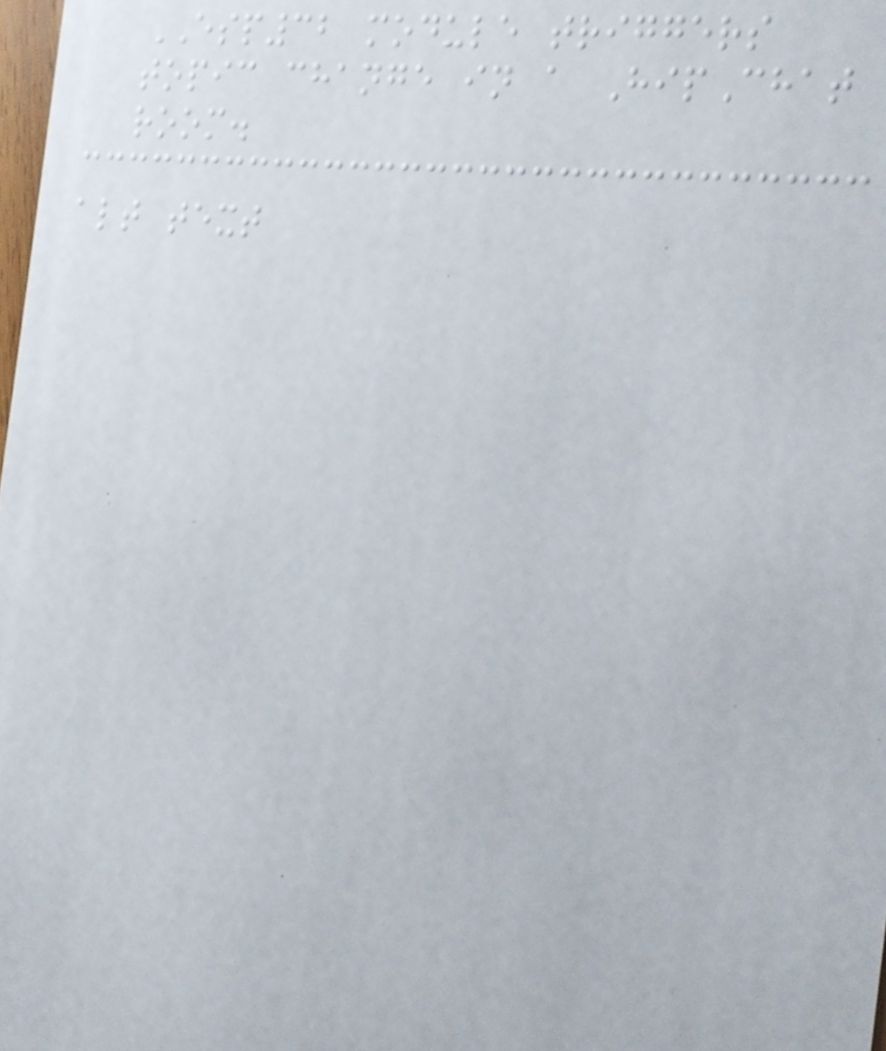ESP32 module triggers
topic change in a HipChat
room.
alt text
